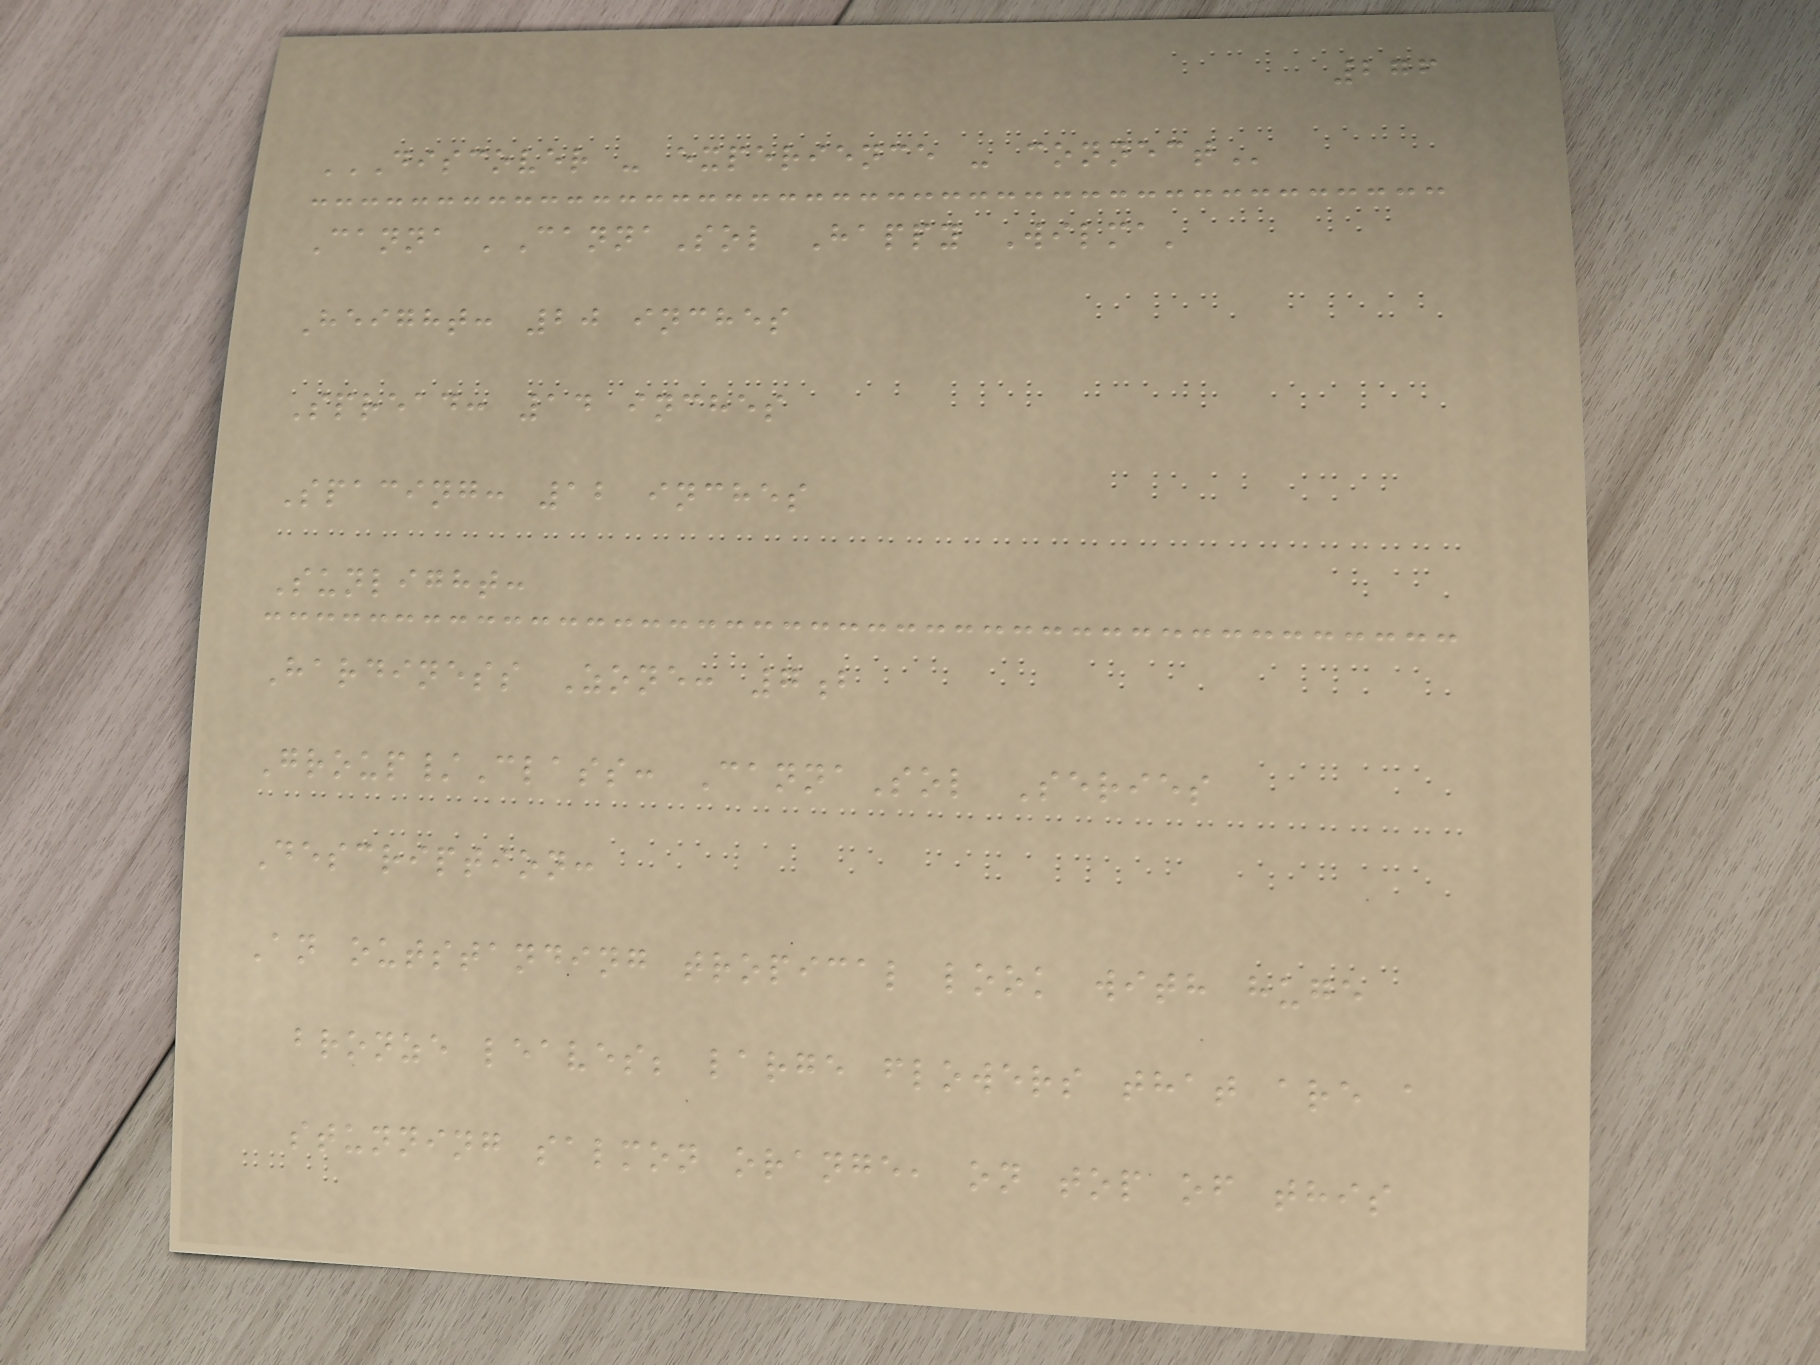276
DISCOVER - EXPERIENCE - CONNECT
Canna 'CannaSol Happy Wilma'
Height: 20 inches
Spread: 14 inches
Spacing: 12 inches
Sunlight:
Hardiness Zone: 7b
Group/Class: CannaSol Series
Description:
An outstanding tropical look with huge
bronze leaves; large flowers that are a
stunning salmon orange, on top of this
